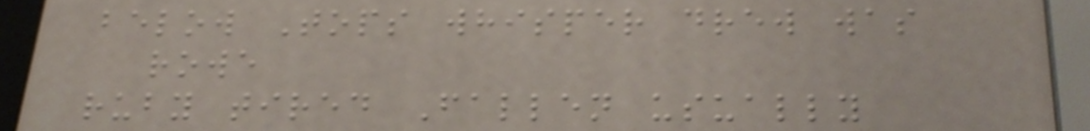below Tops whisper drew was
rowe
ruby tired Fallen usually
